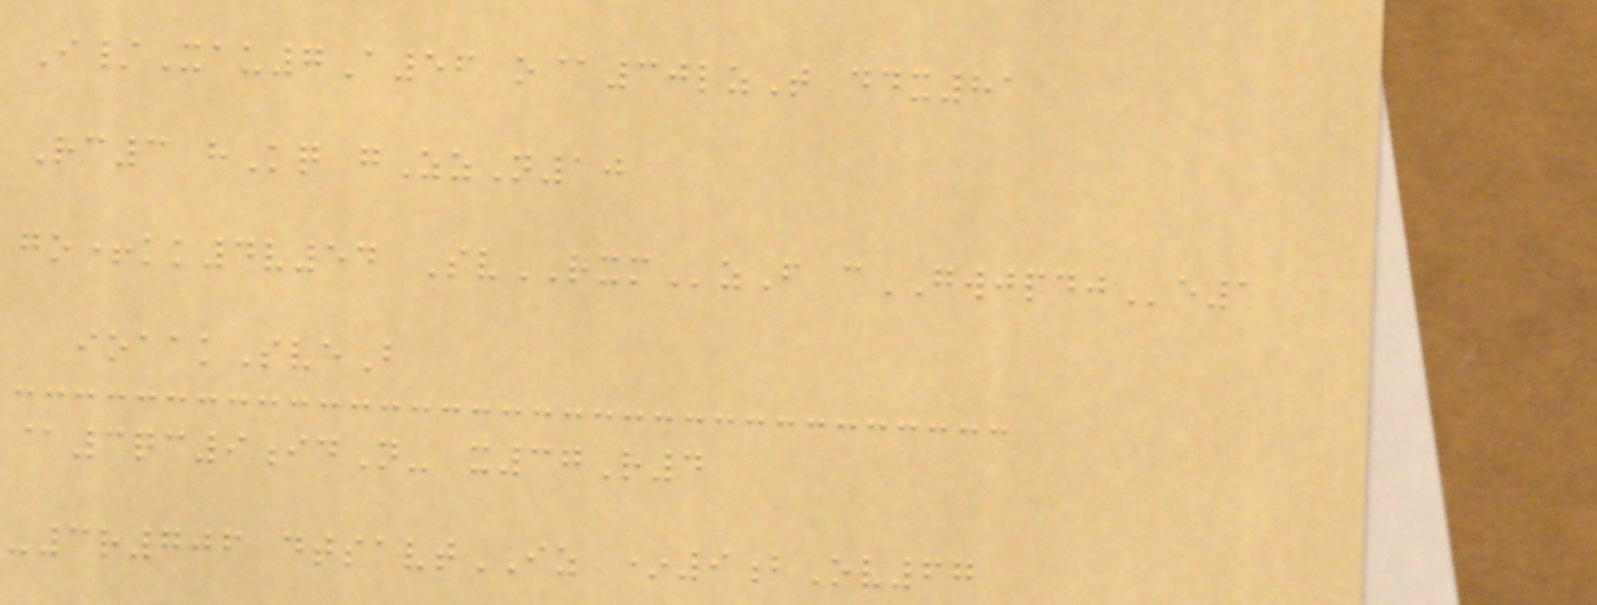I/Xau7A56 o@30lzT ddx81
Rc3 hKq gZzN10
go+kk4v54 SvRXMzF cGWJPDJe1
ioaakSveB
@3qc9idN- x37R4
-3r706 dtsavtIZ *9bOv67
